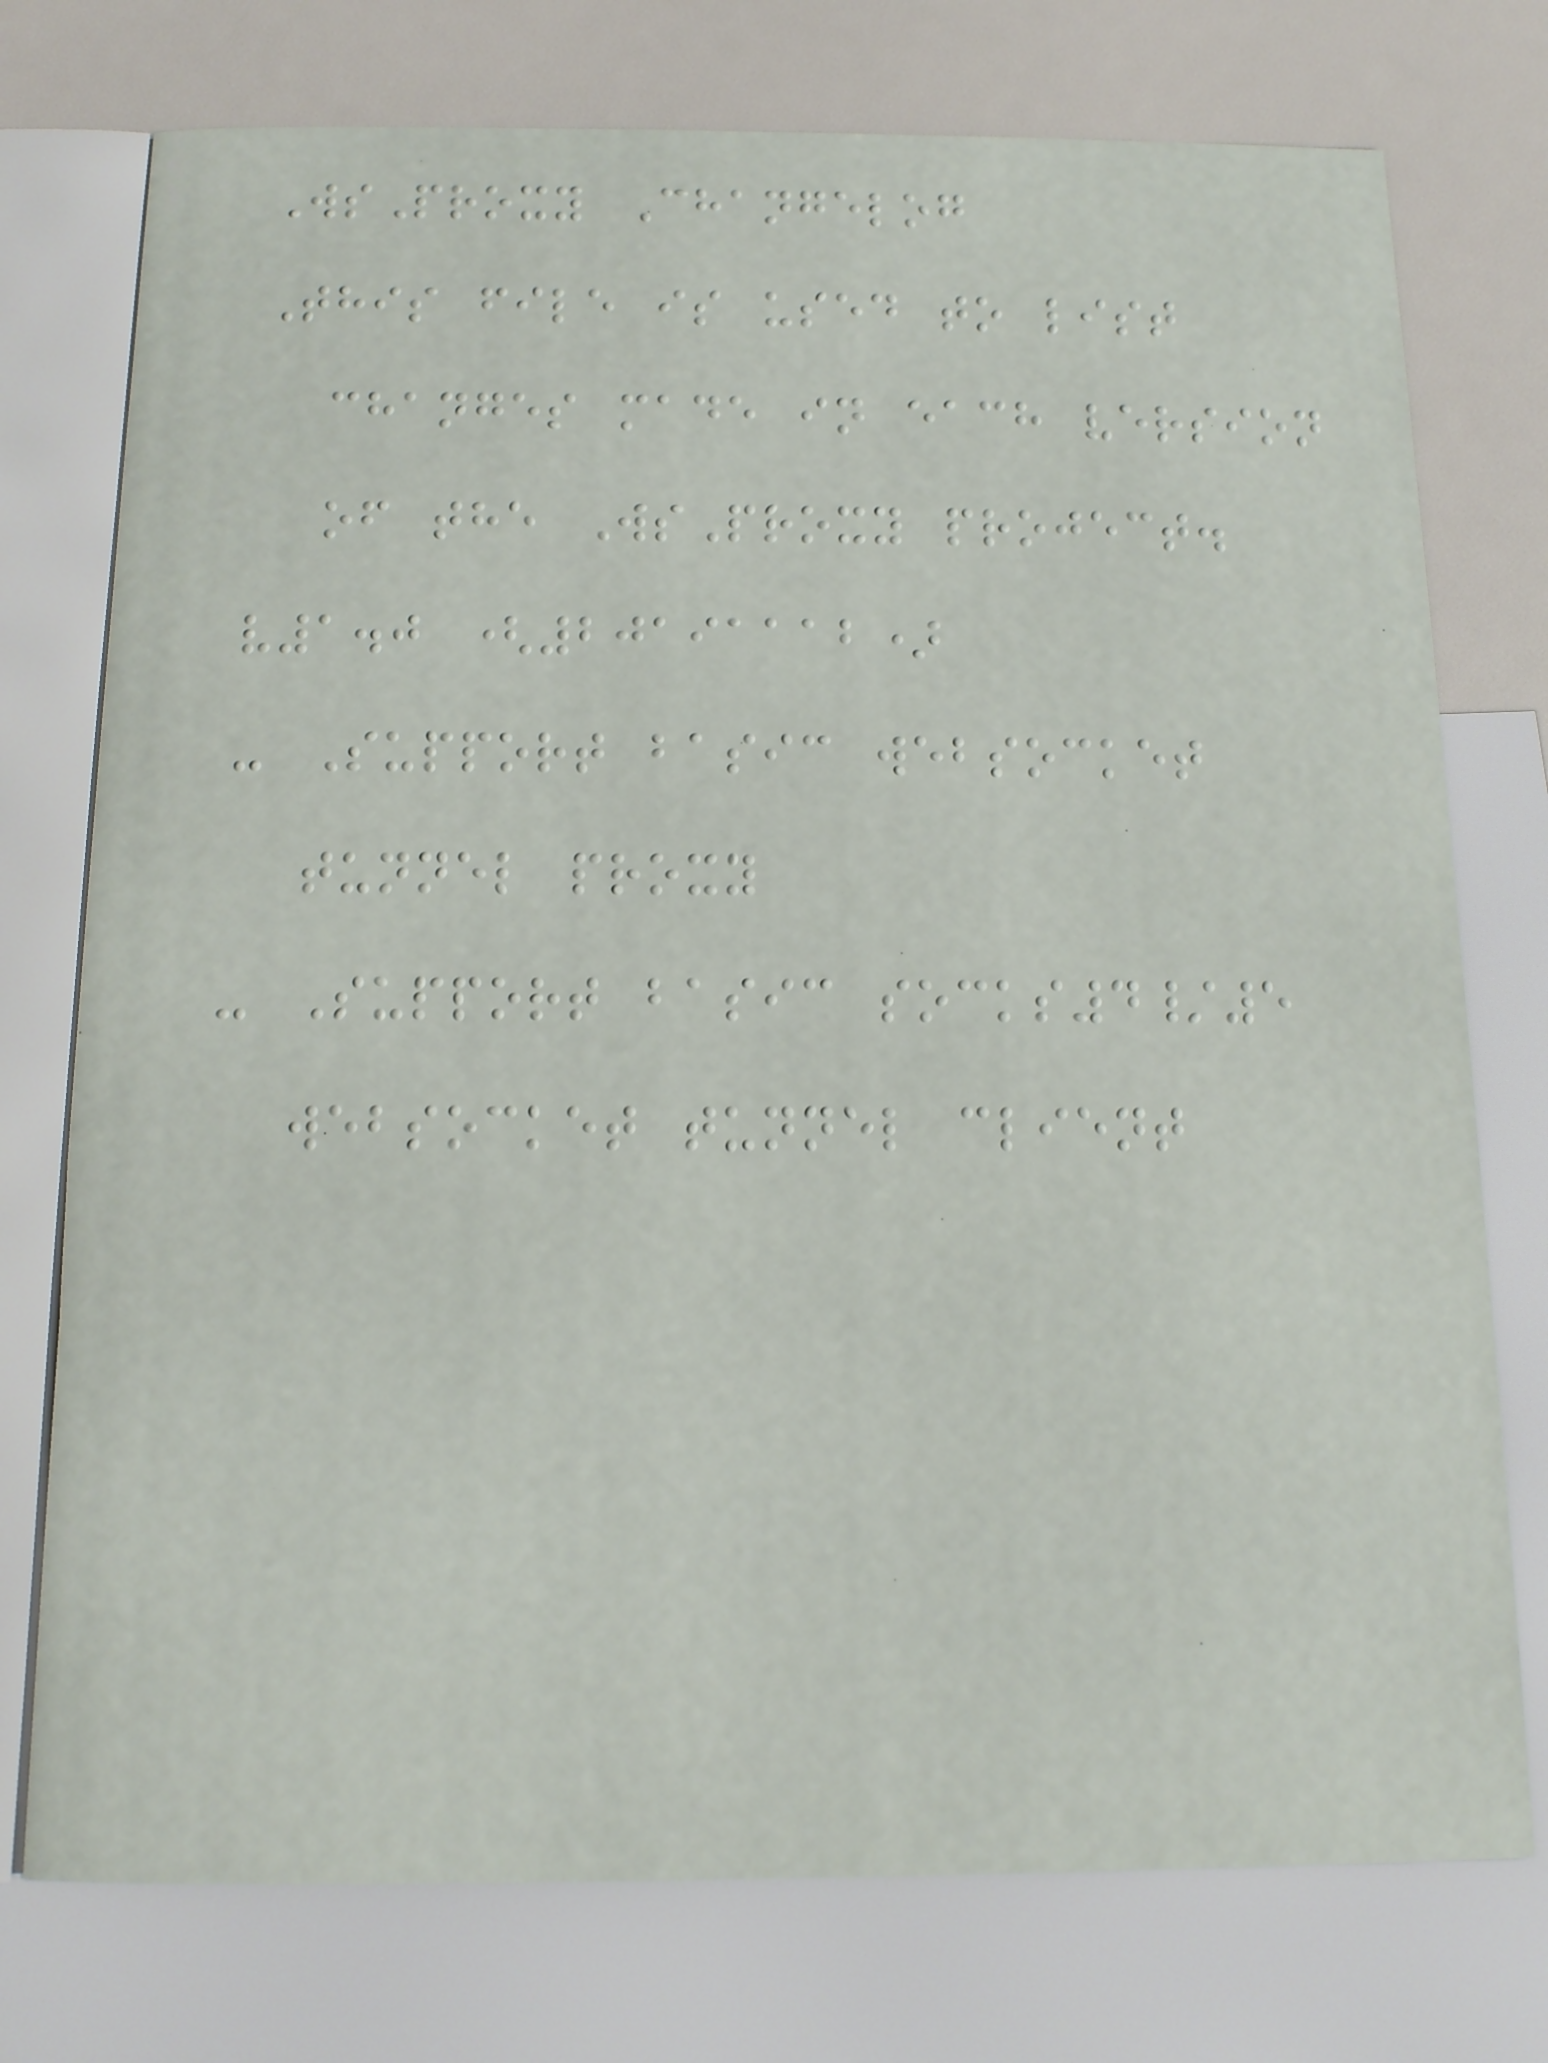WsProxy Changelog
This file is used to list
changes made in each version
of the WsProxy project.
v1.0 (20191112)
- Support basic websocket
tunnel proxy
- Support basic socks4/5
websocket tunnel client
